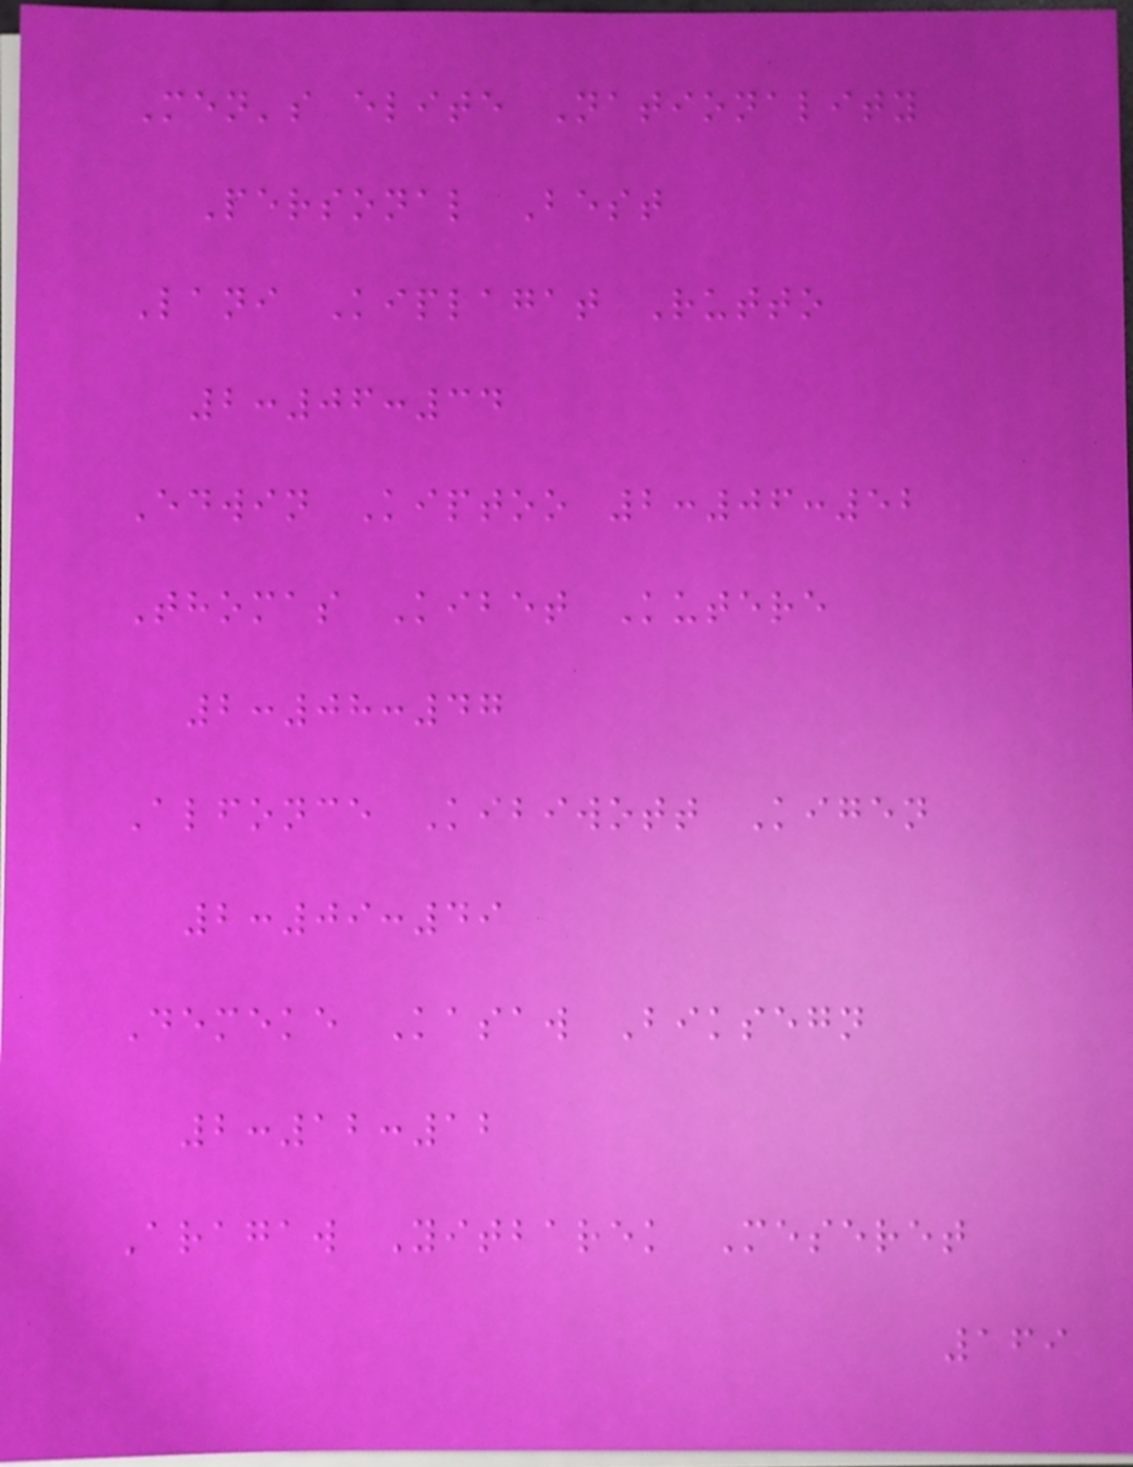Men's elite Nationality
Personal Best
Lani Kiplagat Rutto
2:06:34
Edwin Kiptoo 2:06:52
Thomas Kibet Kutere
2:08:47
Alfonce Kibiwott Kigen
2:09:49
Demeke Kasaw Biksegn
2:12:12
Aragaw Yitbarek Meseret
169
